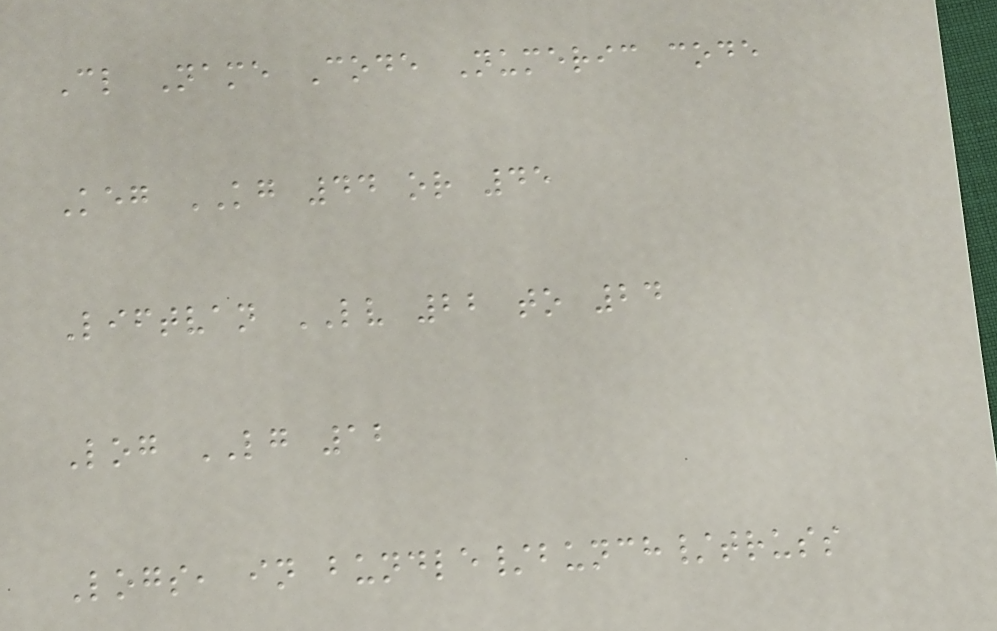Cl Name Code Numeric code
Keg KG 44 or 45
Liftvan LV 22 to 24
Log LG 12
Logs, in bundle/bunch/truss
